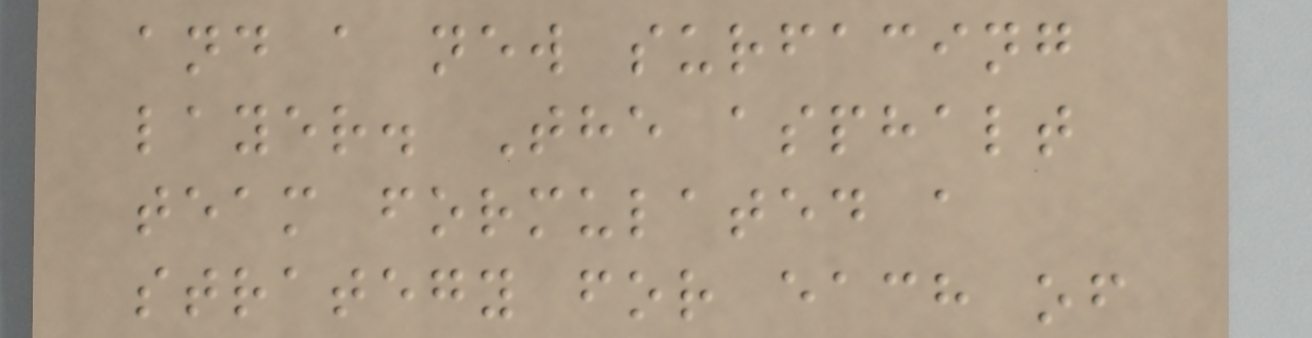and a new surfacing
layer. The asphalt
team formulated a
strategy for each of
